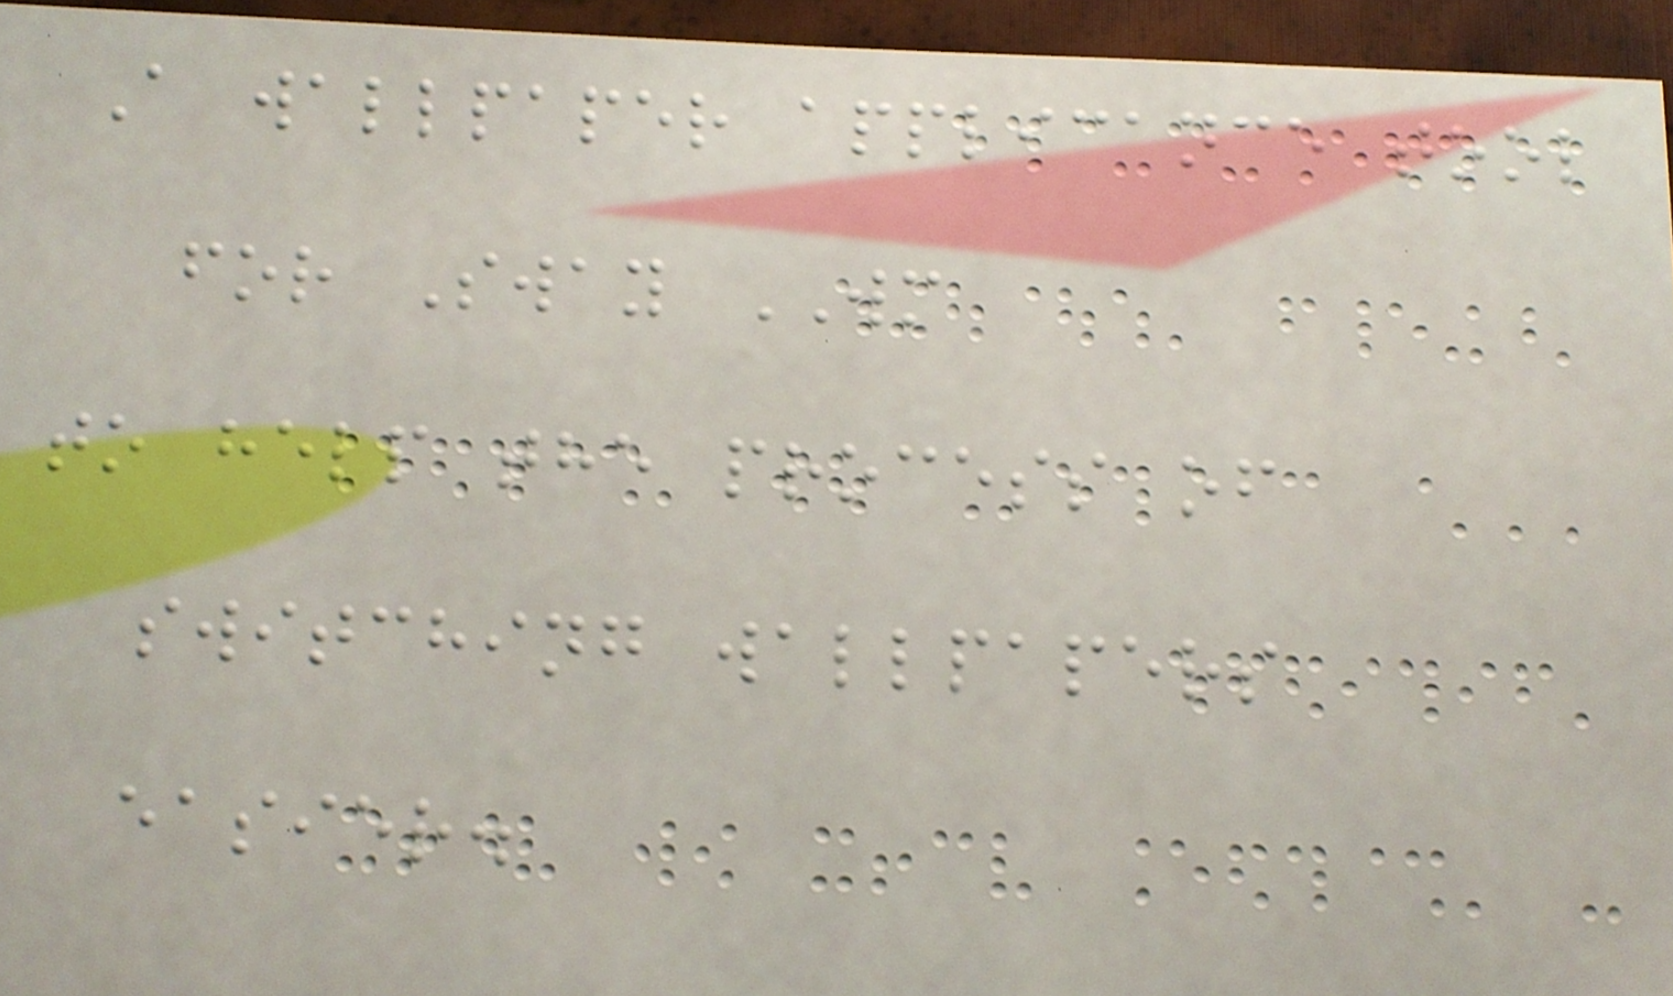A wallpaper applicance tool
for Sway WM
to help the process of
switching wallpapers
easier.
